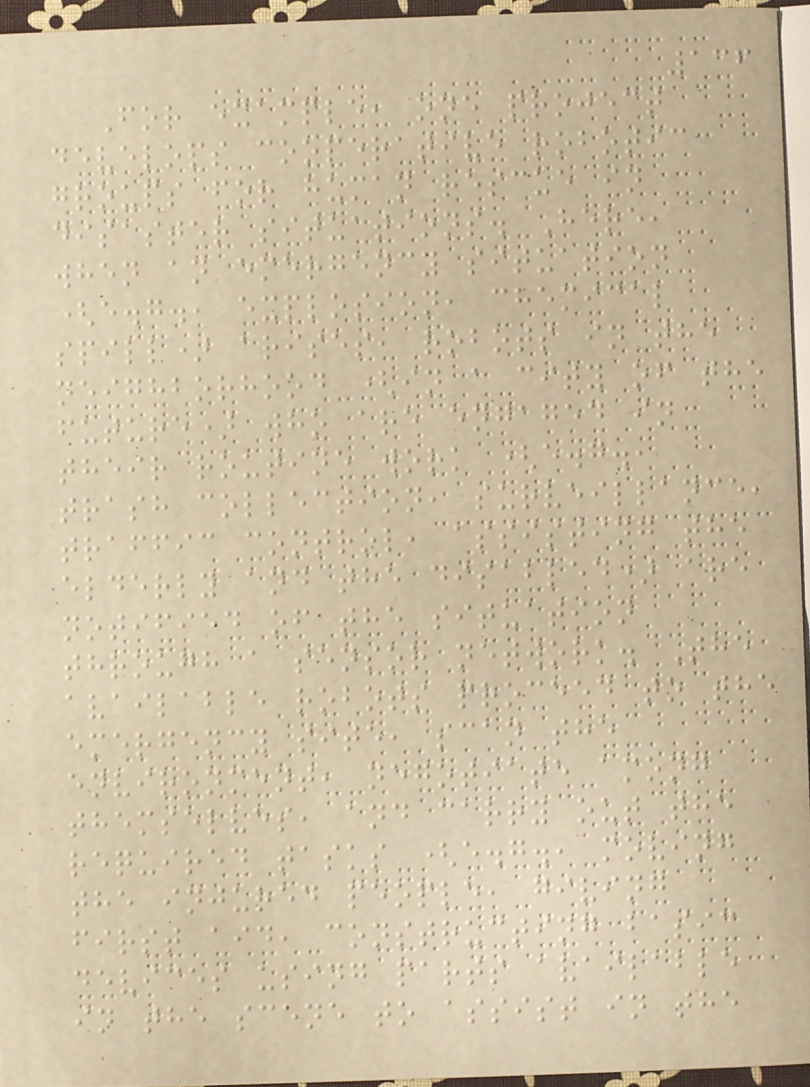136
For example, one project
develops cooperative robotic
groups for human rescue in
disaster situations. Here,
when an emergency situation
(e.g., explosion, chemical
spill) arises, robots in the
neighborhood (in a city of the
future) who are engaged in
their routine work (e.g.,
trash collection, surveillance,
traffic control, assisting the
elderly and the disabled) are
notified of the situation
through a sensor network. The
available robots proceed to the
emergency site, scan the
environment, negotiate among
themselves, and carry out the
required tasks (e.g., moving
the injured people, giving
first aid, constructing basic
devices using parts available
in the scene to assist in the
